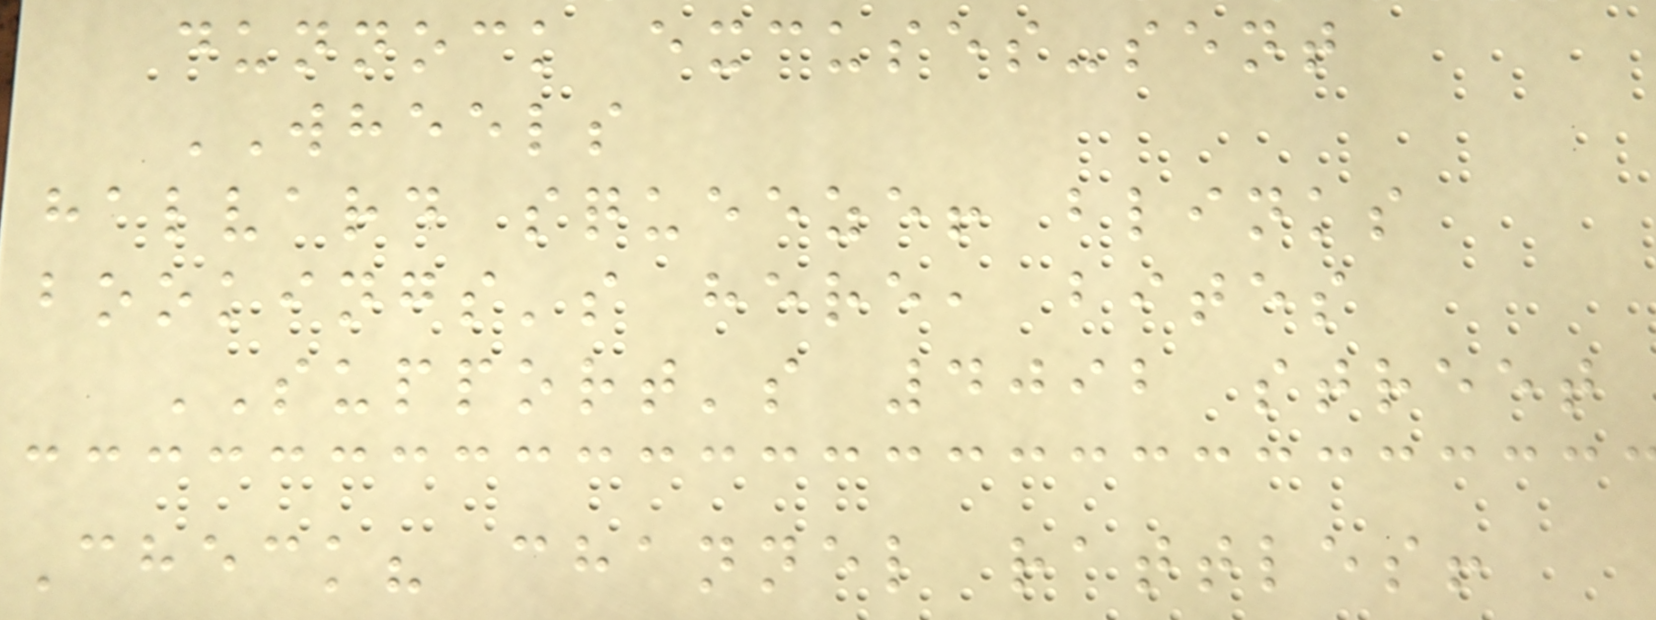dunnock excuses-sent
WHEELS
halvard squeeze! blinks
bookings's here, bites
SUPPORT's 4092 street
Check? channel rattles!
